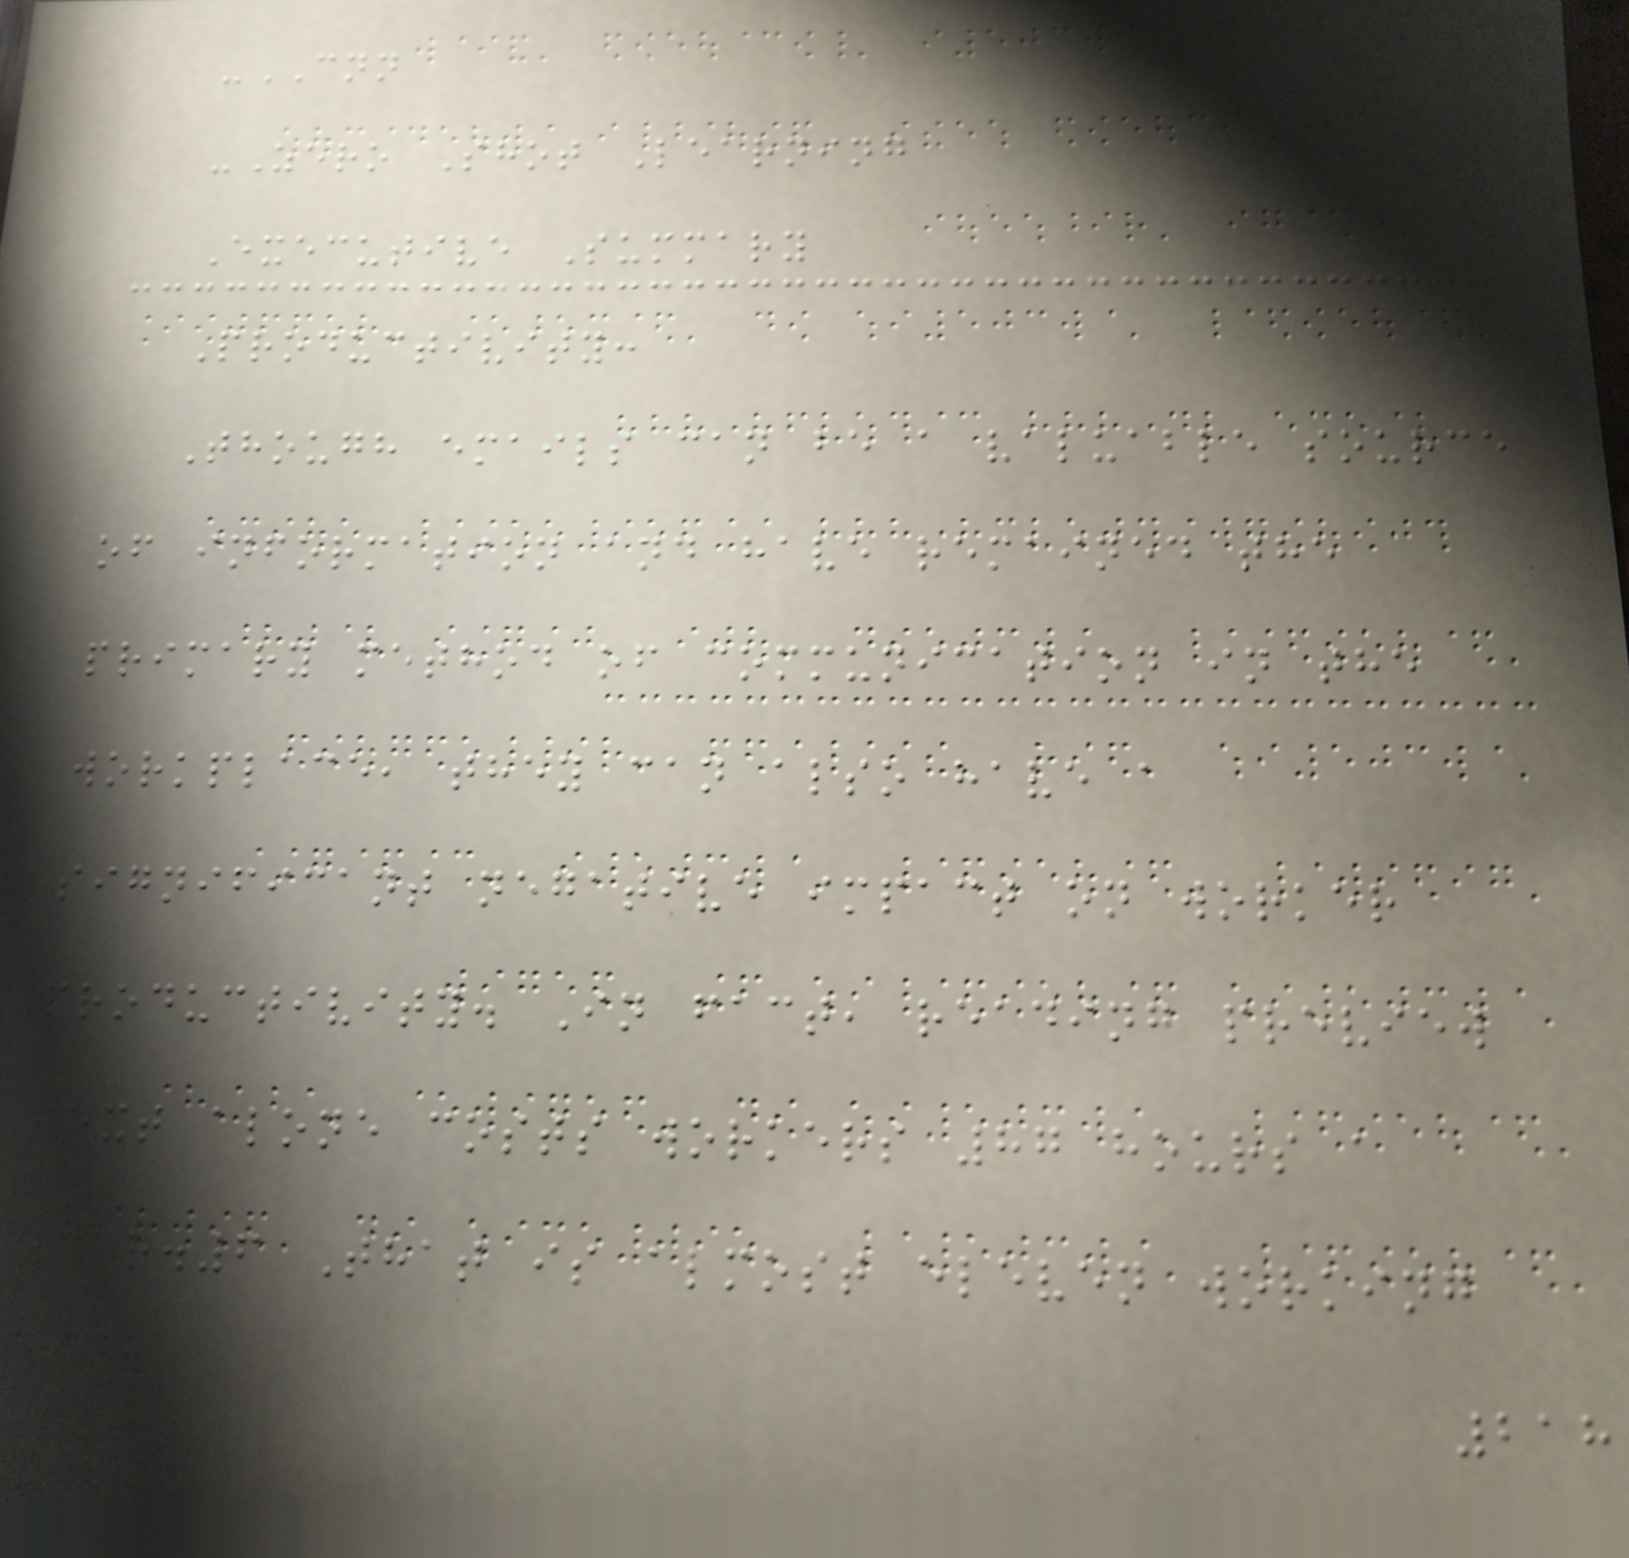-CNN
-Zero Shot Learning
Executive Summary
Productivity:
Though emails can be a valuable source
of information and have remained the
primary method of communication in the
workplace, they can also have a
significant negative impact on worker
productivity. In fact, reading preview
text alone costs workers 87 hours a
year.6 That is almost eleven working
218
